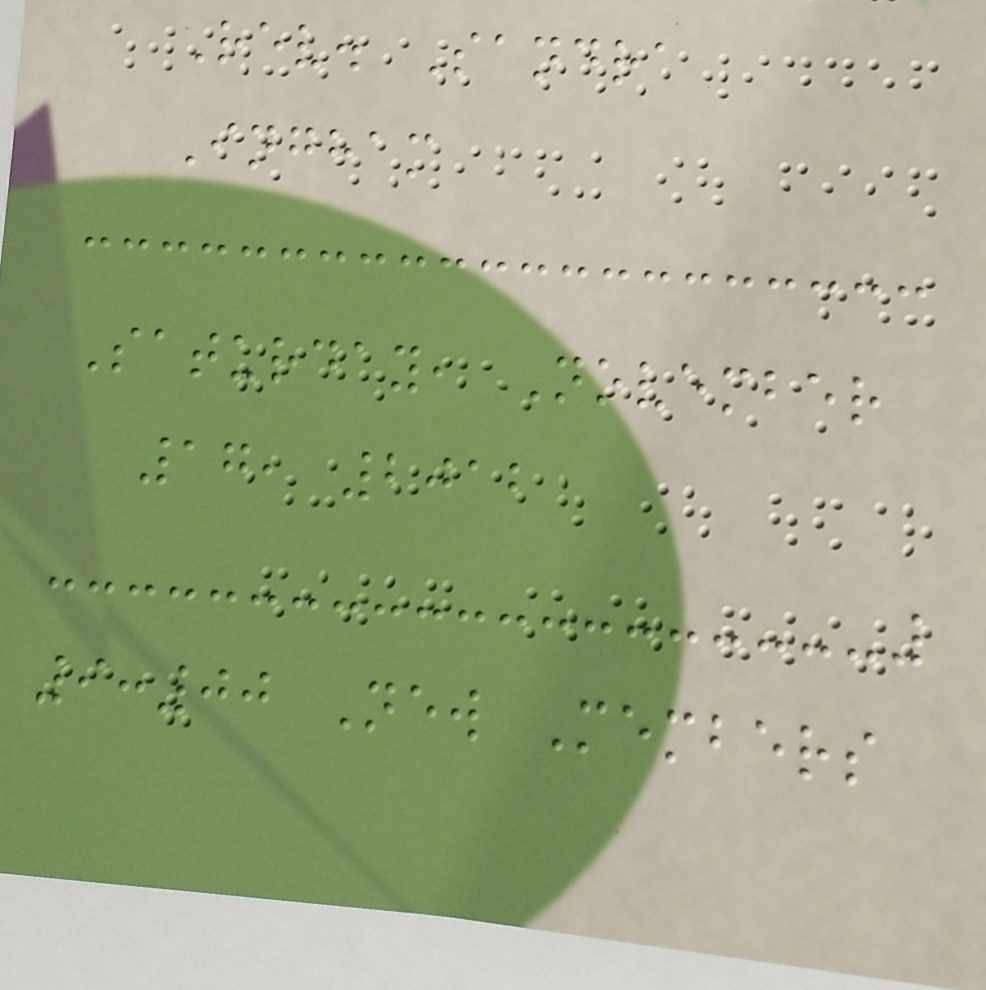Rev. Sandra
Ingham
Saturday, November
17, 2012
9:00 New Members
